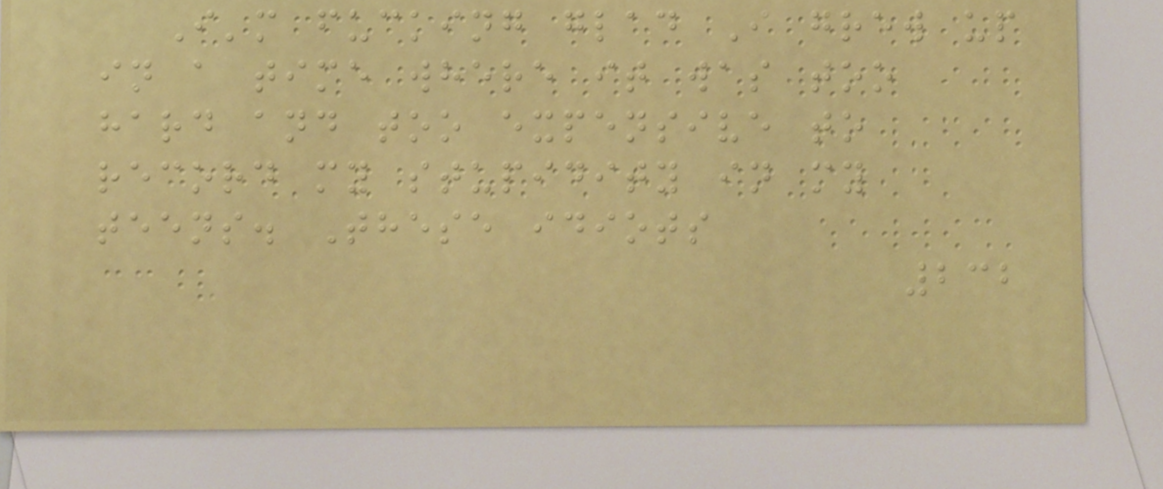I'm fucking glad I grew up
in a time where it was too
hard and too expensive to
record my stupidity in my
teens. These idiots
232
